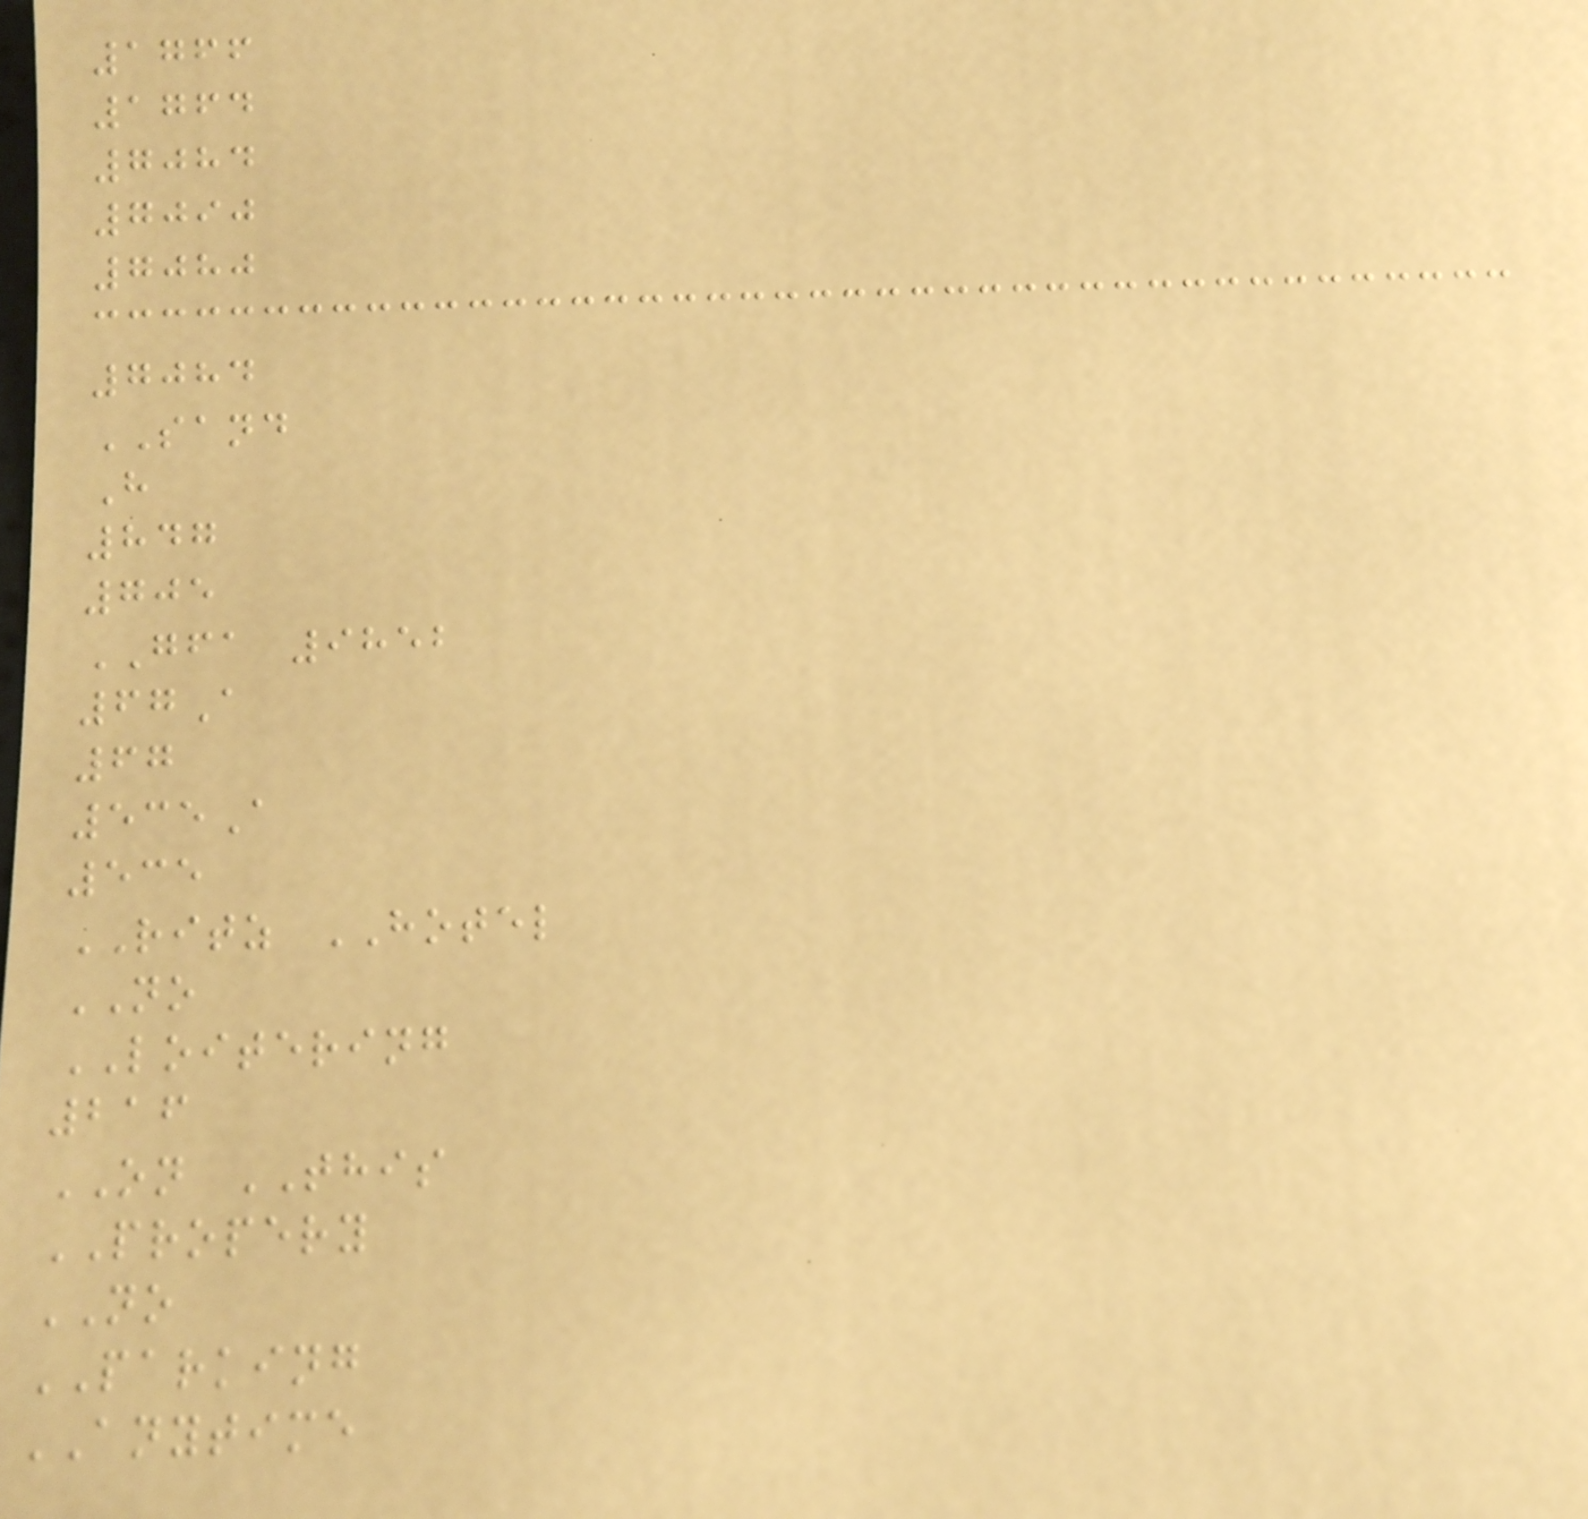1766
1764
7084
7090
7080
7084
SAND
H
847
705
GFA 9852
67A
67
535A
535
RITZ HOTEL
NO
LOITERING
216
ON THIS
PROPERY
NO
PARKING
ANYTIME
